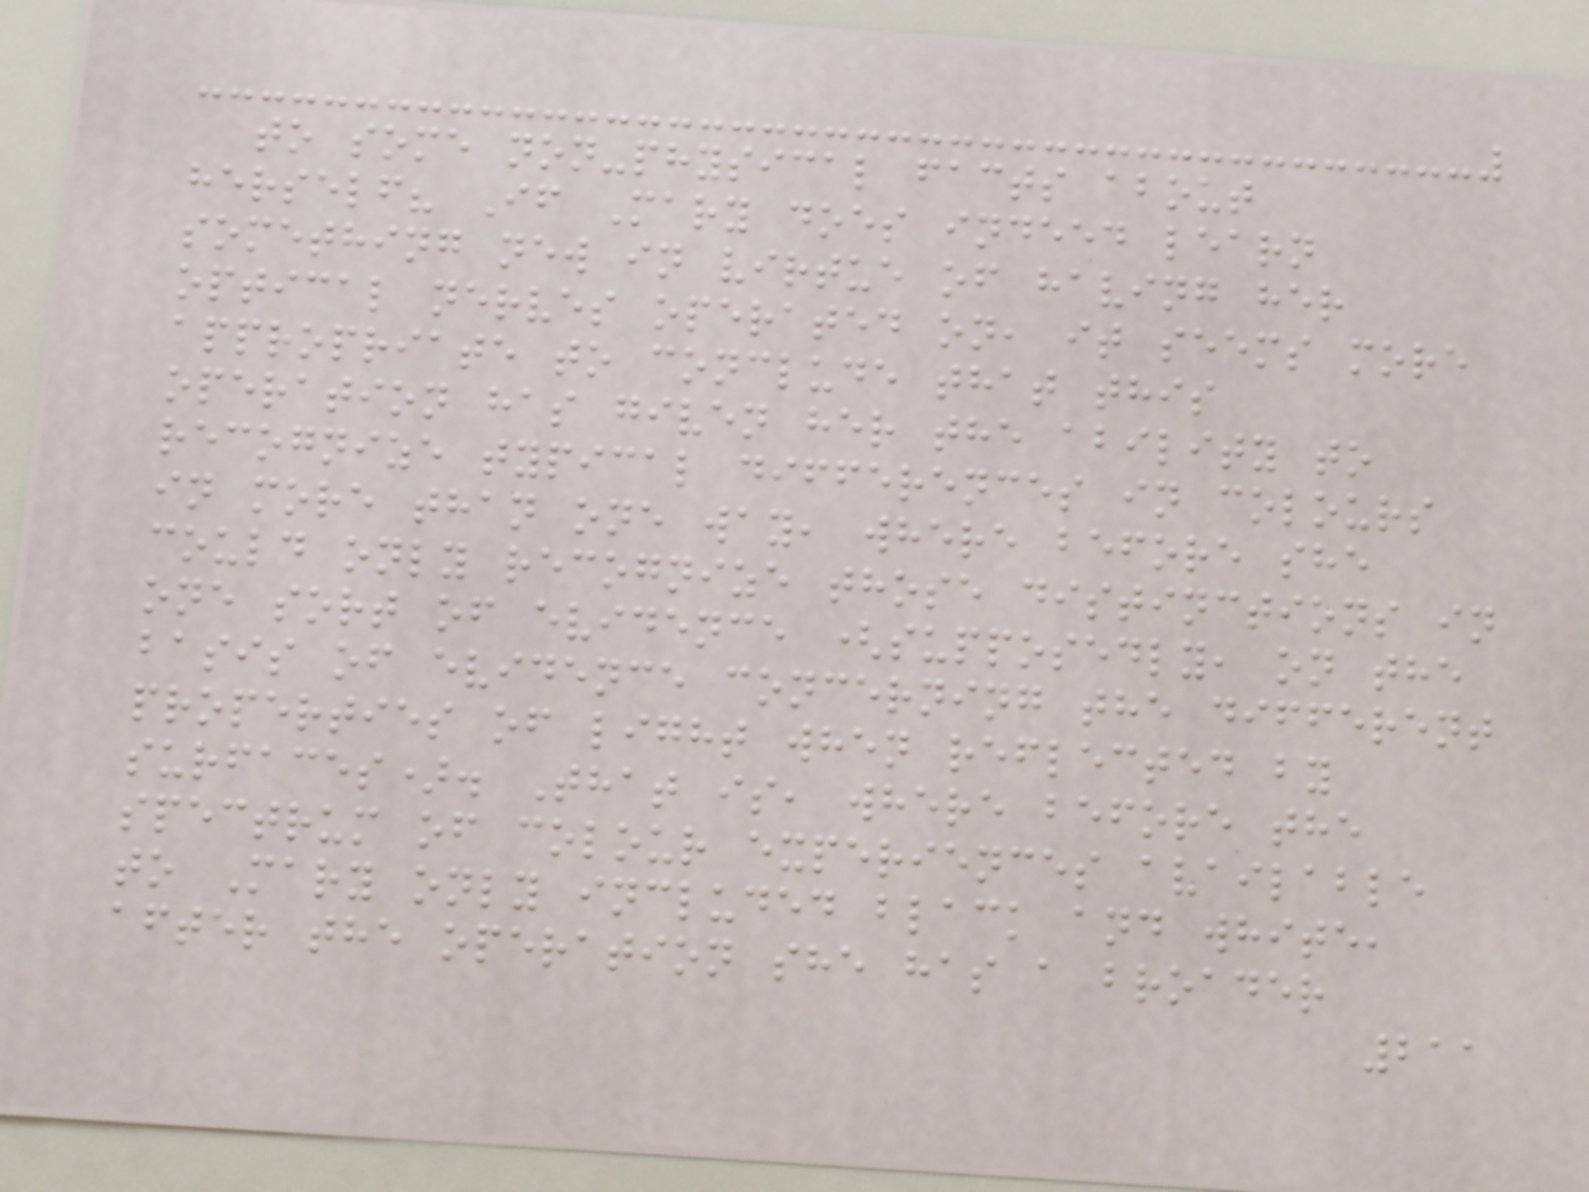to some non-physical facts about
herself? If Mary does indeed learn
something new in virtue of having her
optical nerves operated on, it seems more
appropriate to conclude that this
operation has given her the ability to
recognize typical differences in colours
in more than one way, where before she
could only recognize those distinctions in
one sort of evidence (supposedly, on the
basis of evidence concerning the different
properties of light when reflected by
surfaces). That is, where before the
spectrum of colour experiences available
to Mary only included black and white,
after the operation she has a broader
211
